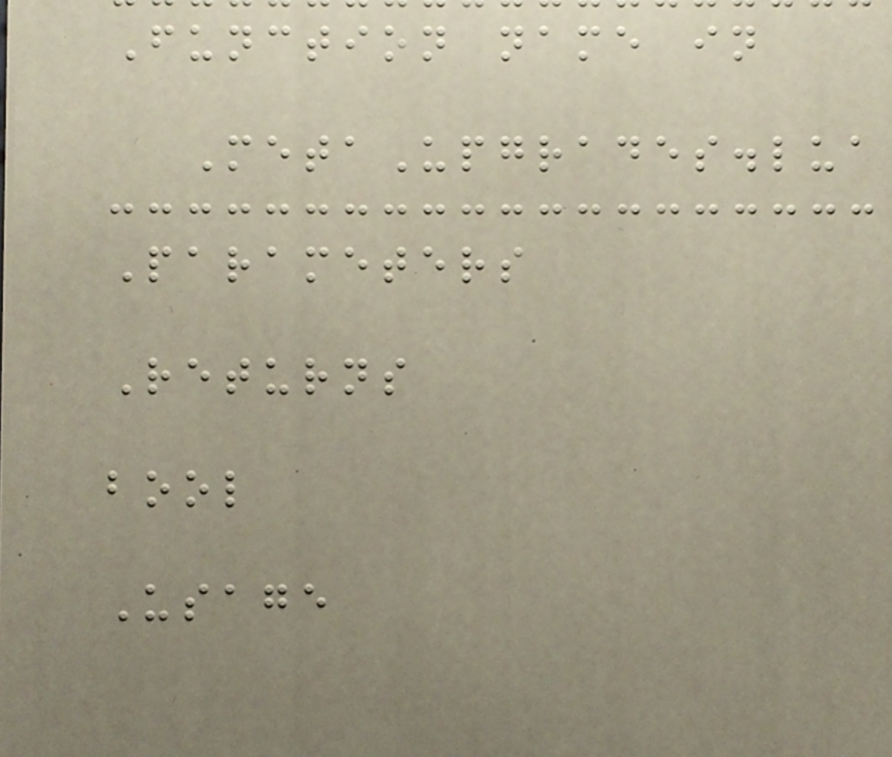Function name in
MetaUpgrades.lua
Parameters
Returns
bool
Usage
